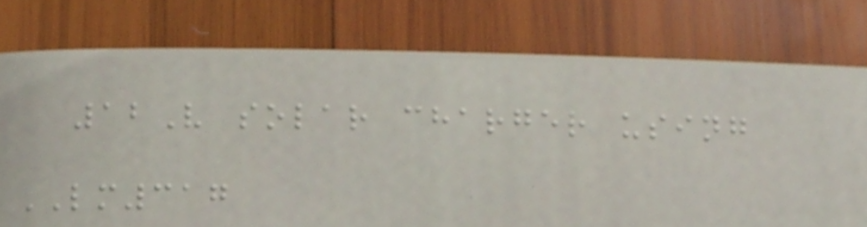12V solar charger using
LM317
